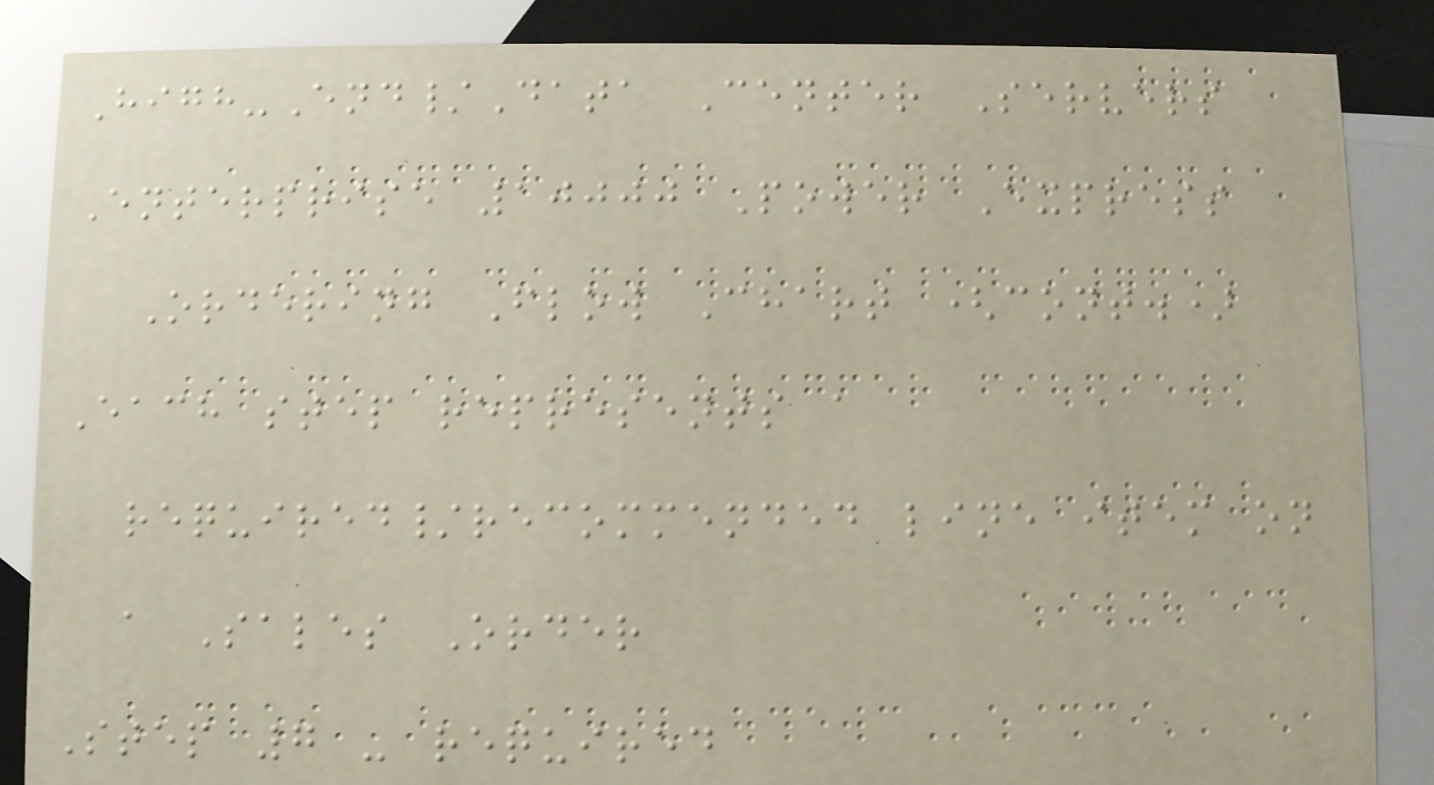High-End/Data Center Servers
Enterprise 10000 Power Express
Ordering Flow Chart (cont.)
Each step represents a
required/recommended line item on
a Sales Order
Step 7 - required
